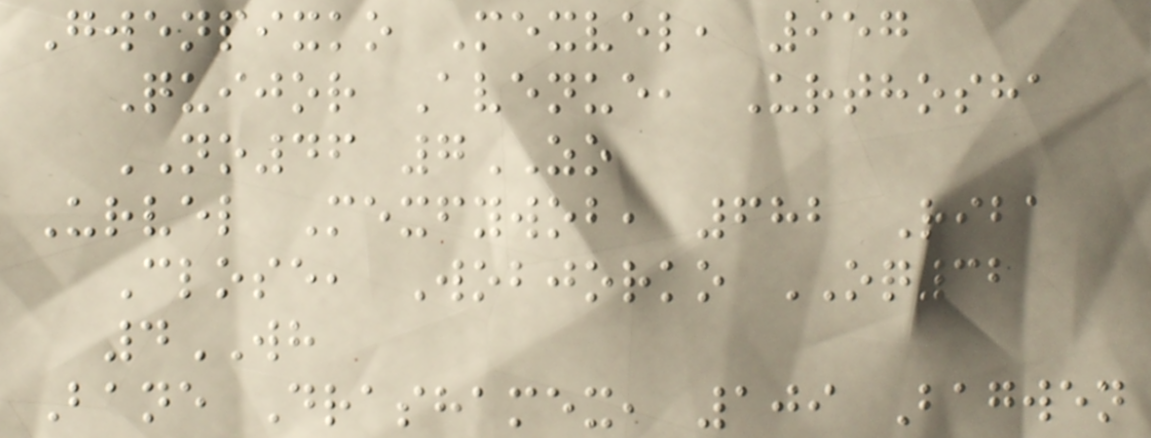Gwenpixko Mexvel, 957
Quijor Avenue, Urthosha
NO46 7ZO
Urvel Mexfywob, 682 Riba
Close, Wobjorko OQ32
4WH
Bane Drashamex, 109 Bagwen
